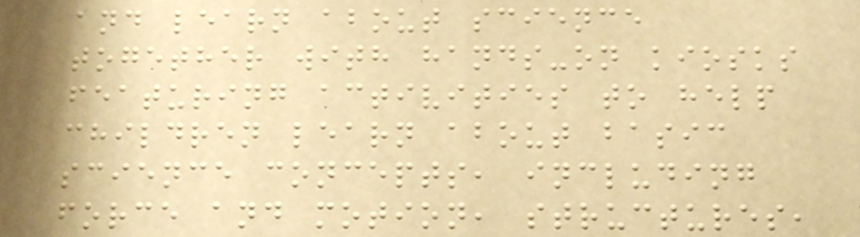and learn about science
together with hands-on kiosks
featuring activities to help
children learn about basic
science concepts, including
force and motion, structures,
